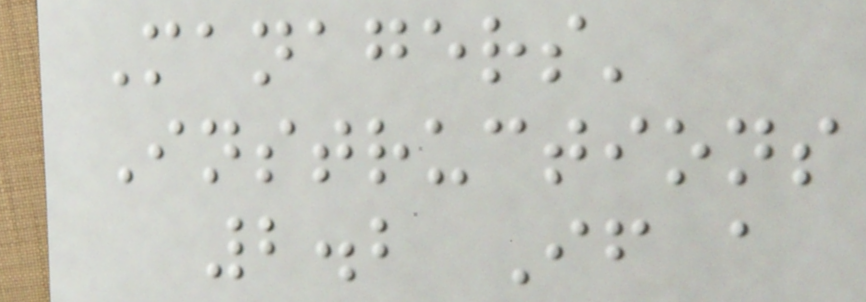Managers'
Instructions
2.2 If a
